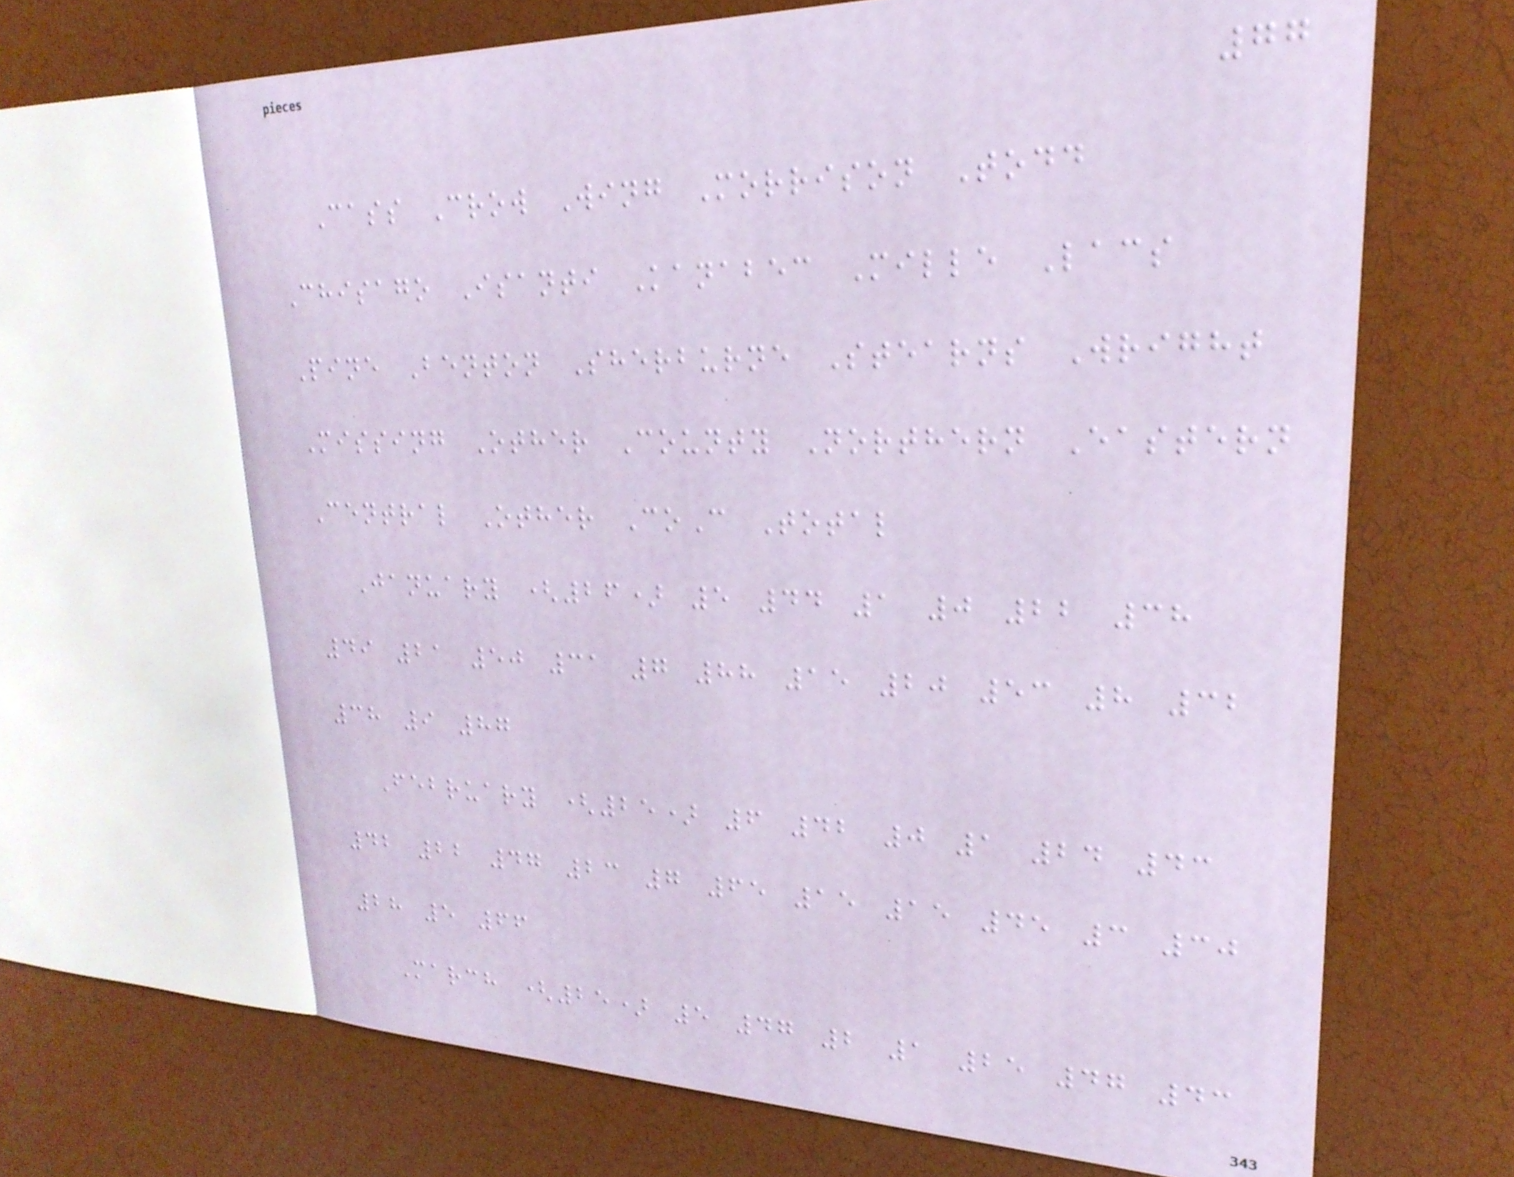77
Cass Crow Wing Morrison Todd
Chisago Isanti Kanabec Mille Lacs
Pine Benton Sherburne Stearns Wright
Missing Other County Northern Eastern
Central Other CoC Total
January (26) 5 44 1 0 22 38
49 21 50 31 7 88 15 20 53 8 32
38 9 87
February (25) 6 42 0 1 24 43
42 22 47 23 7 65 15 15 45 3 30
28 5 66
March (25) 5 47 2 1 25 47 43
